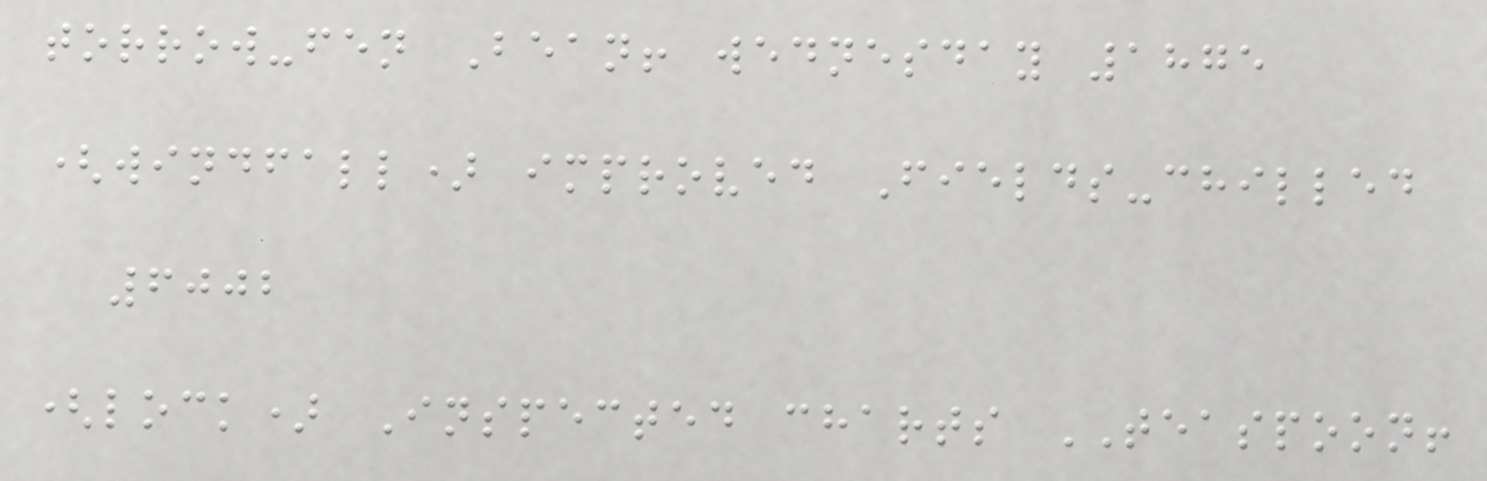torrow-fen Bean! wednesday 1875
(windfall) improved Fields-chilled
6002
(lock) Inspected charts TEASPOON!
